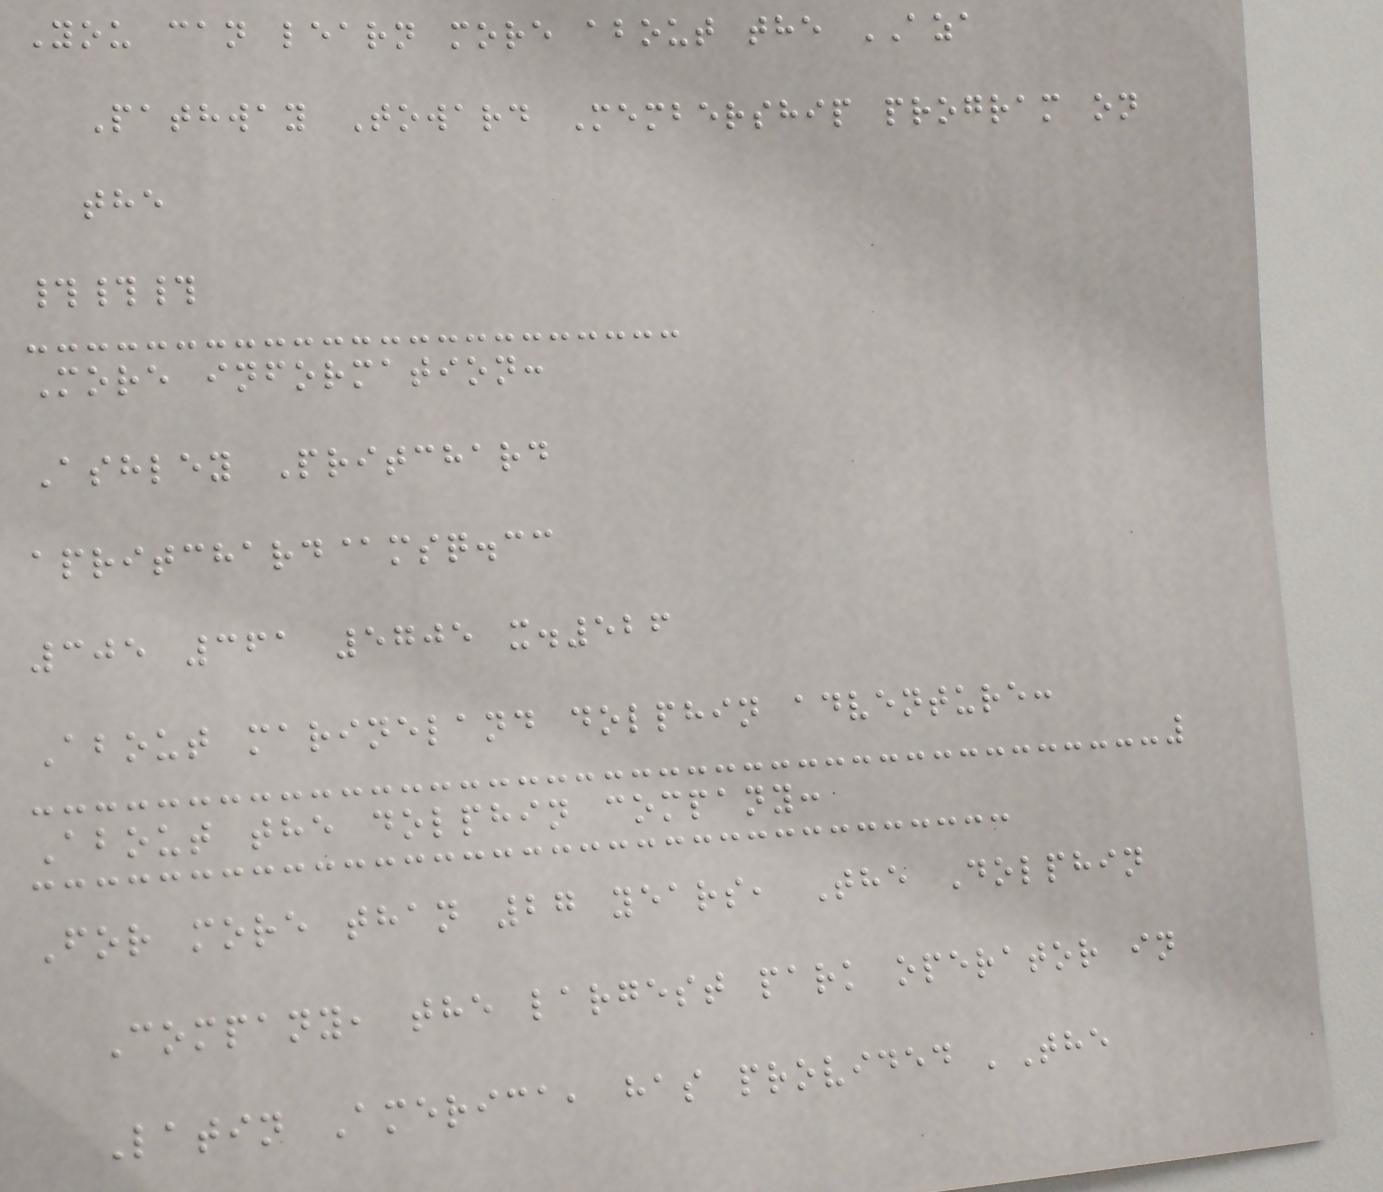You can learn more about the AZA
Pathway Toward Membership program on
the
###
More information:
Ashley Pritchard
apritchard@msq.cc
305 361 5705 x.526
About marineland dolphin adventure:
About the dolphin company:
For more than 27 years, The Dolphin
Company, the largest park operator in
Latin America, has provided 'The
